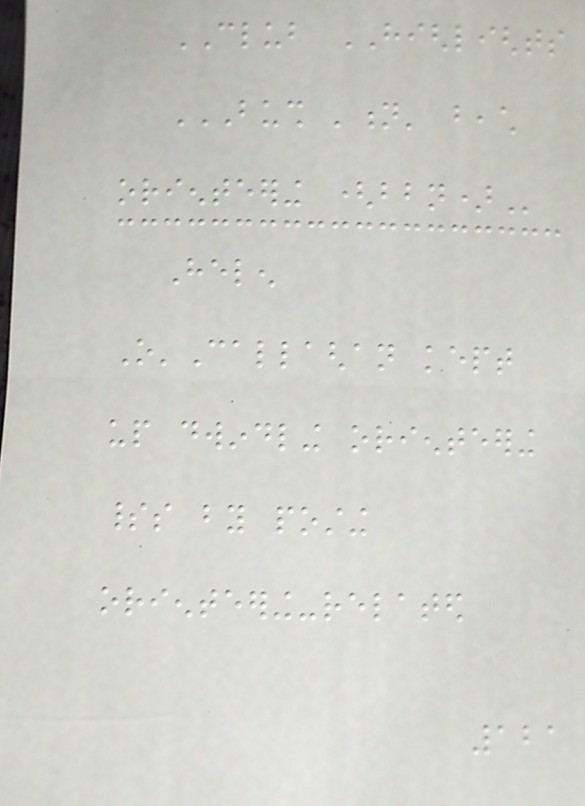CLUB HIGHLIGHTS
BUSH 'N' BEACH
ORIENTEERING (BBN)
Helen
O'Callaghan kept
up dwindling orienteering
spirits by posting
orienteering-related
121
